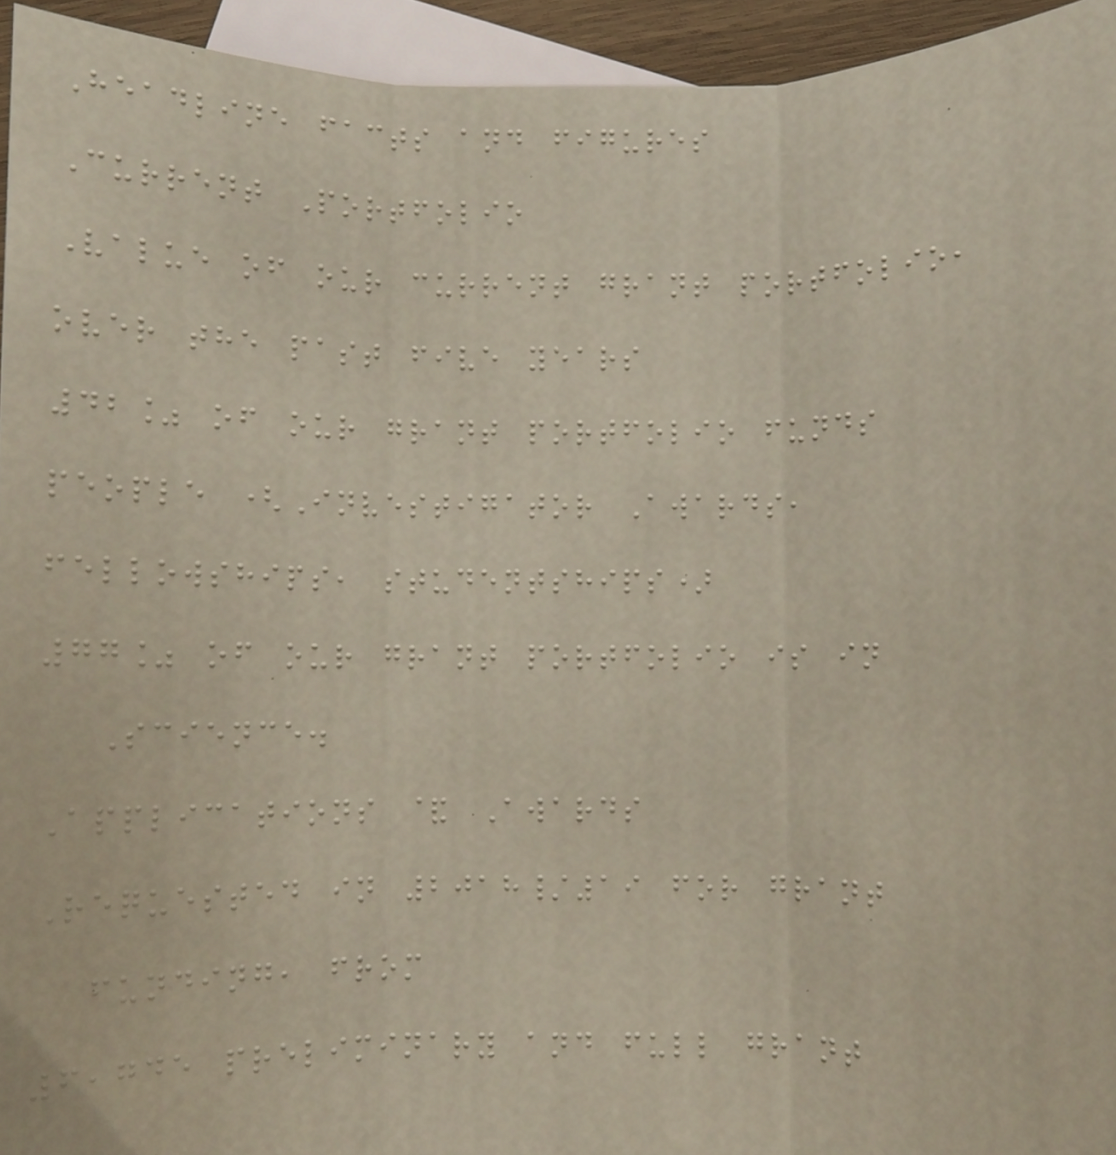Headline facts and figures
Current Portfolio
Value of our current grant portfolio,
over the past five years
42% of our grant portfolio funds
people (Investigator Awards,
fellowships, studentships)
77% of our grant portfolio is in
Science.
Applications & Awards
Requested in 2018/19 for grant
funding, from
6,745 preliminary and full grant
